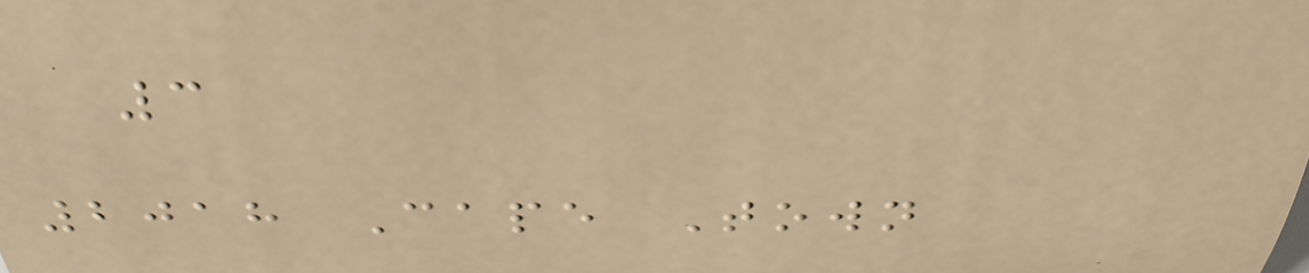3
2018 Cape Town
